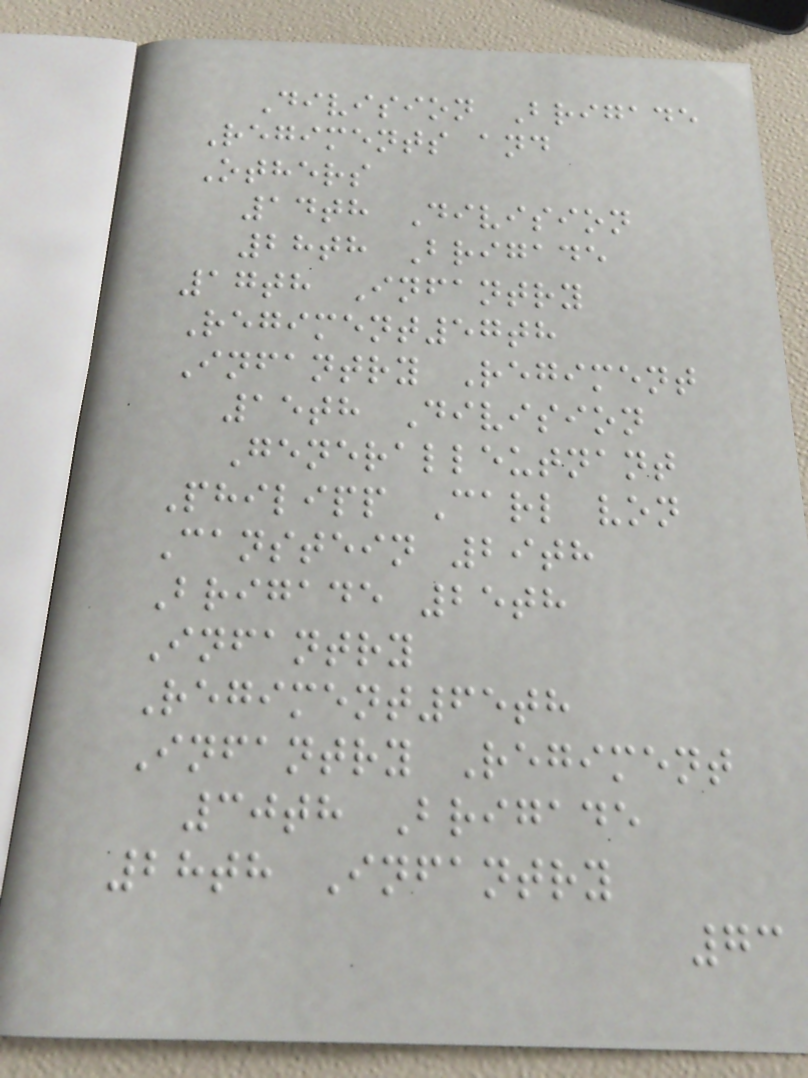Division Brigade
Regiments and
Others
14th Division
28th Brigade
17th Infantry
Regiment57th
Infantry Regiment
15th Division
Generalleutnant
Philipp Carl von
Canstein 29th
Brigade 25th
Infantry
Regiment65th
Infantry Regiment
30th Brigade
28th Infantry
73
